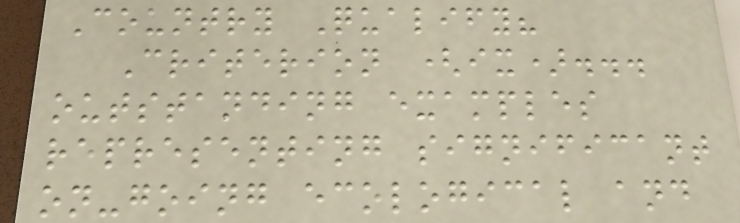Country Qualify?
Criterion (ix)...
outstanding examples
representing significant
on-going ecological and
